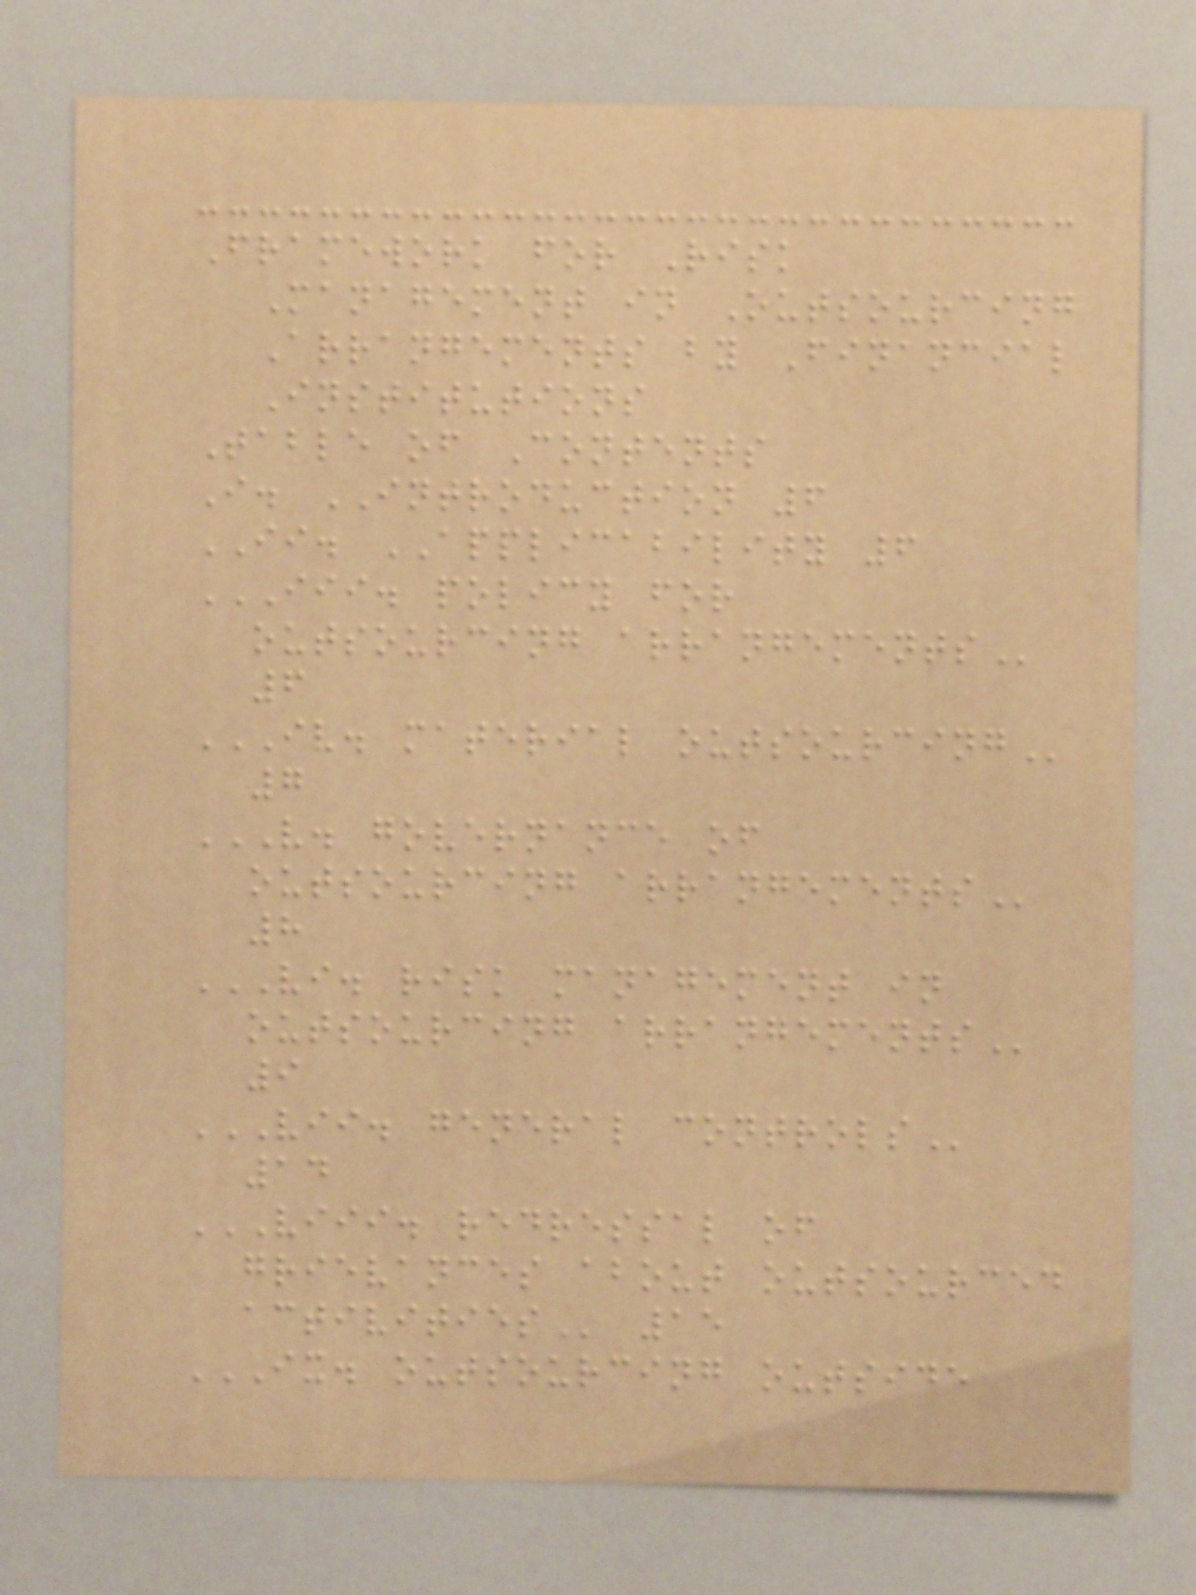Framework for Risk
Management in Outsourcing
Arrangements by Financial
Institutions
Table of Contents
I. INTRODUCTION 6
II. APPLICABILITY 6
III. POLICY FOR
OUTSOURCING ARRANGEMENTS
6
IV. MATERIAL OUTSOURCING
7
V. GOVERNANCE OF
OUTSOURCING ARRANGEMENTS
8
VI. RISK MANAGEMENT IN
OUTSOURCING ARRANGEMENTS
9
VII. GENERAL CONTROLS
14
VIII. REDRESSAL OF
GRIEVANCES ABOUT OUTSOURCED
ACTIVITIES 15
IX. OUTSOURCING OUTSIDE
